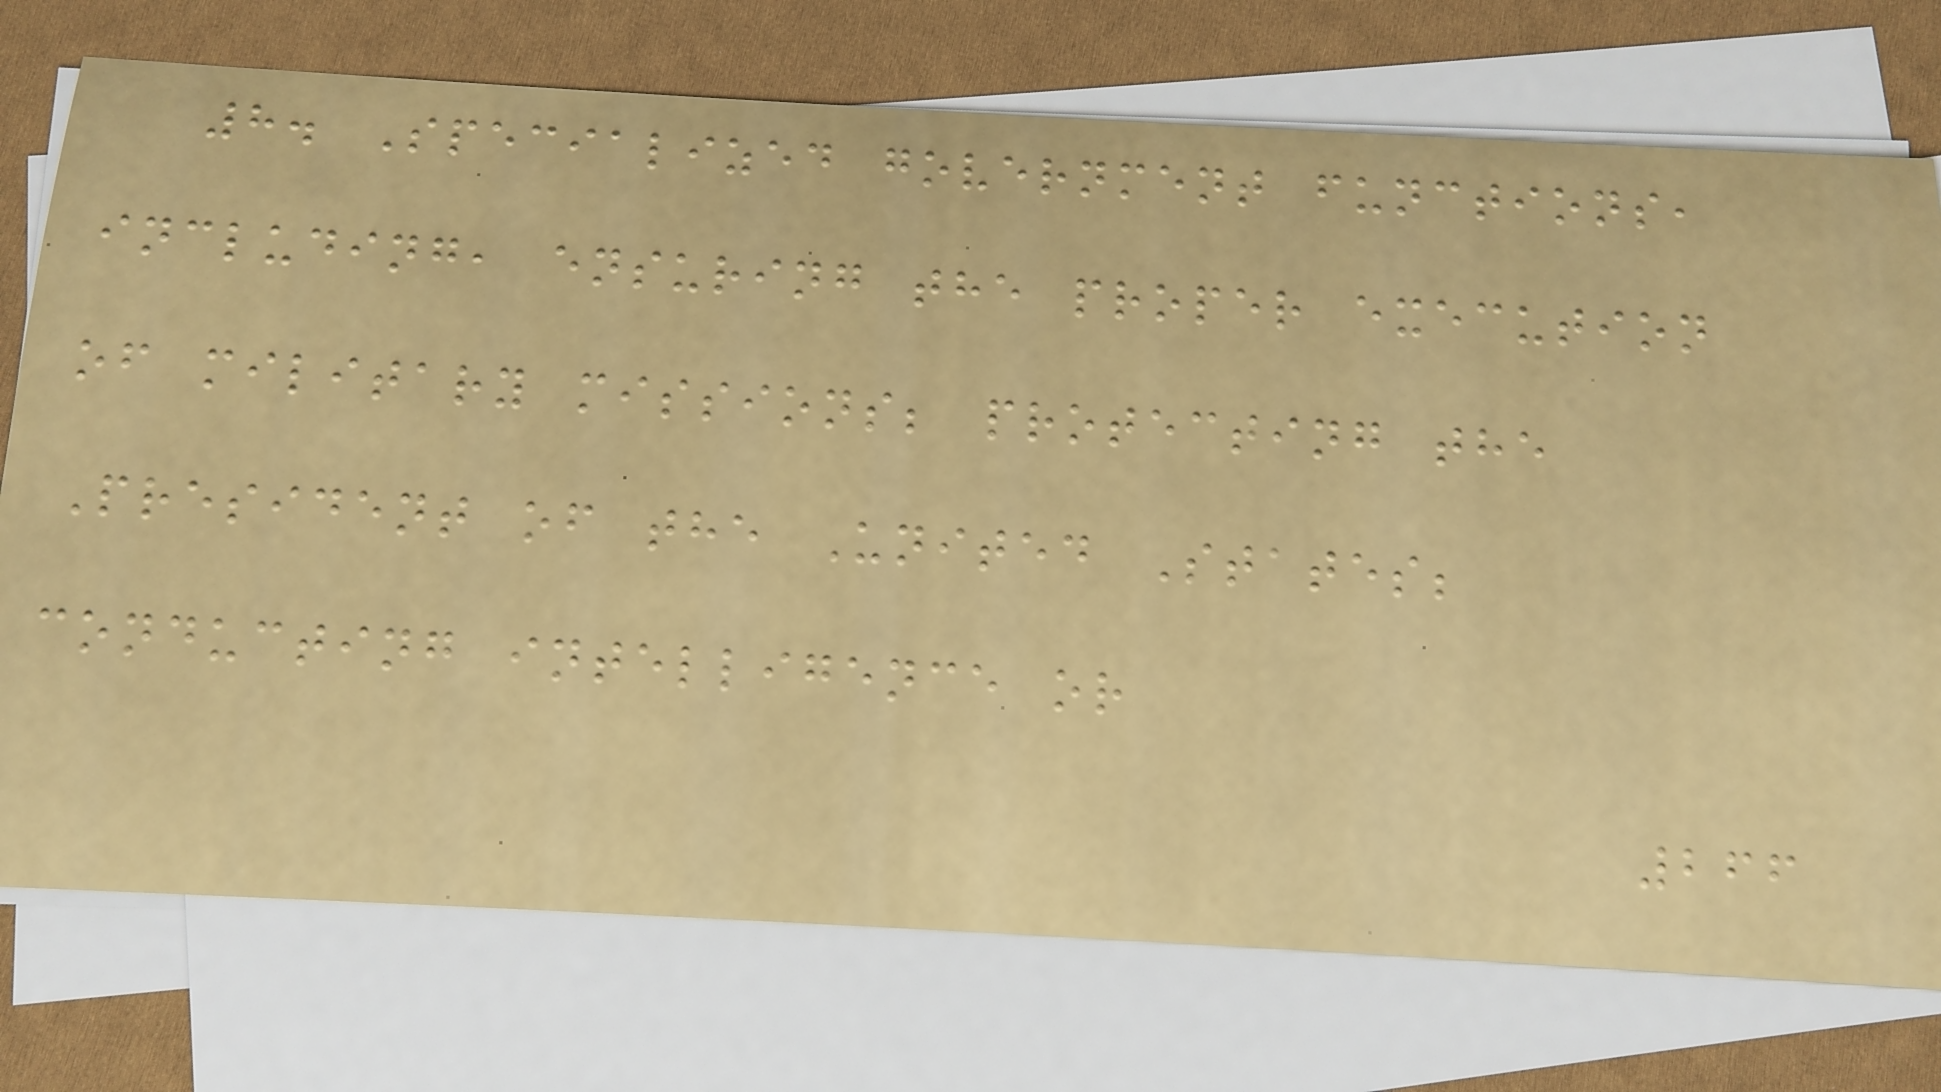8. Specialized government functions,
including, ensuring the proper execution
of military missions; protecting the
President of the United States;
conducting intelligence or
266
